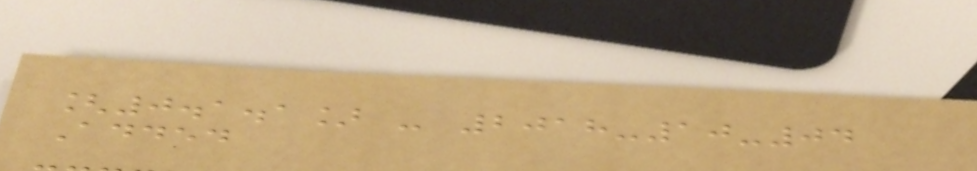[0.1.1] - 2018-10-04
Added
